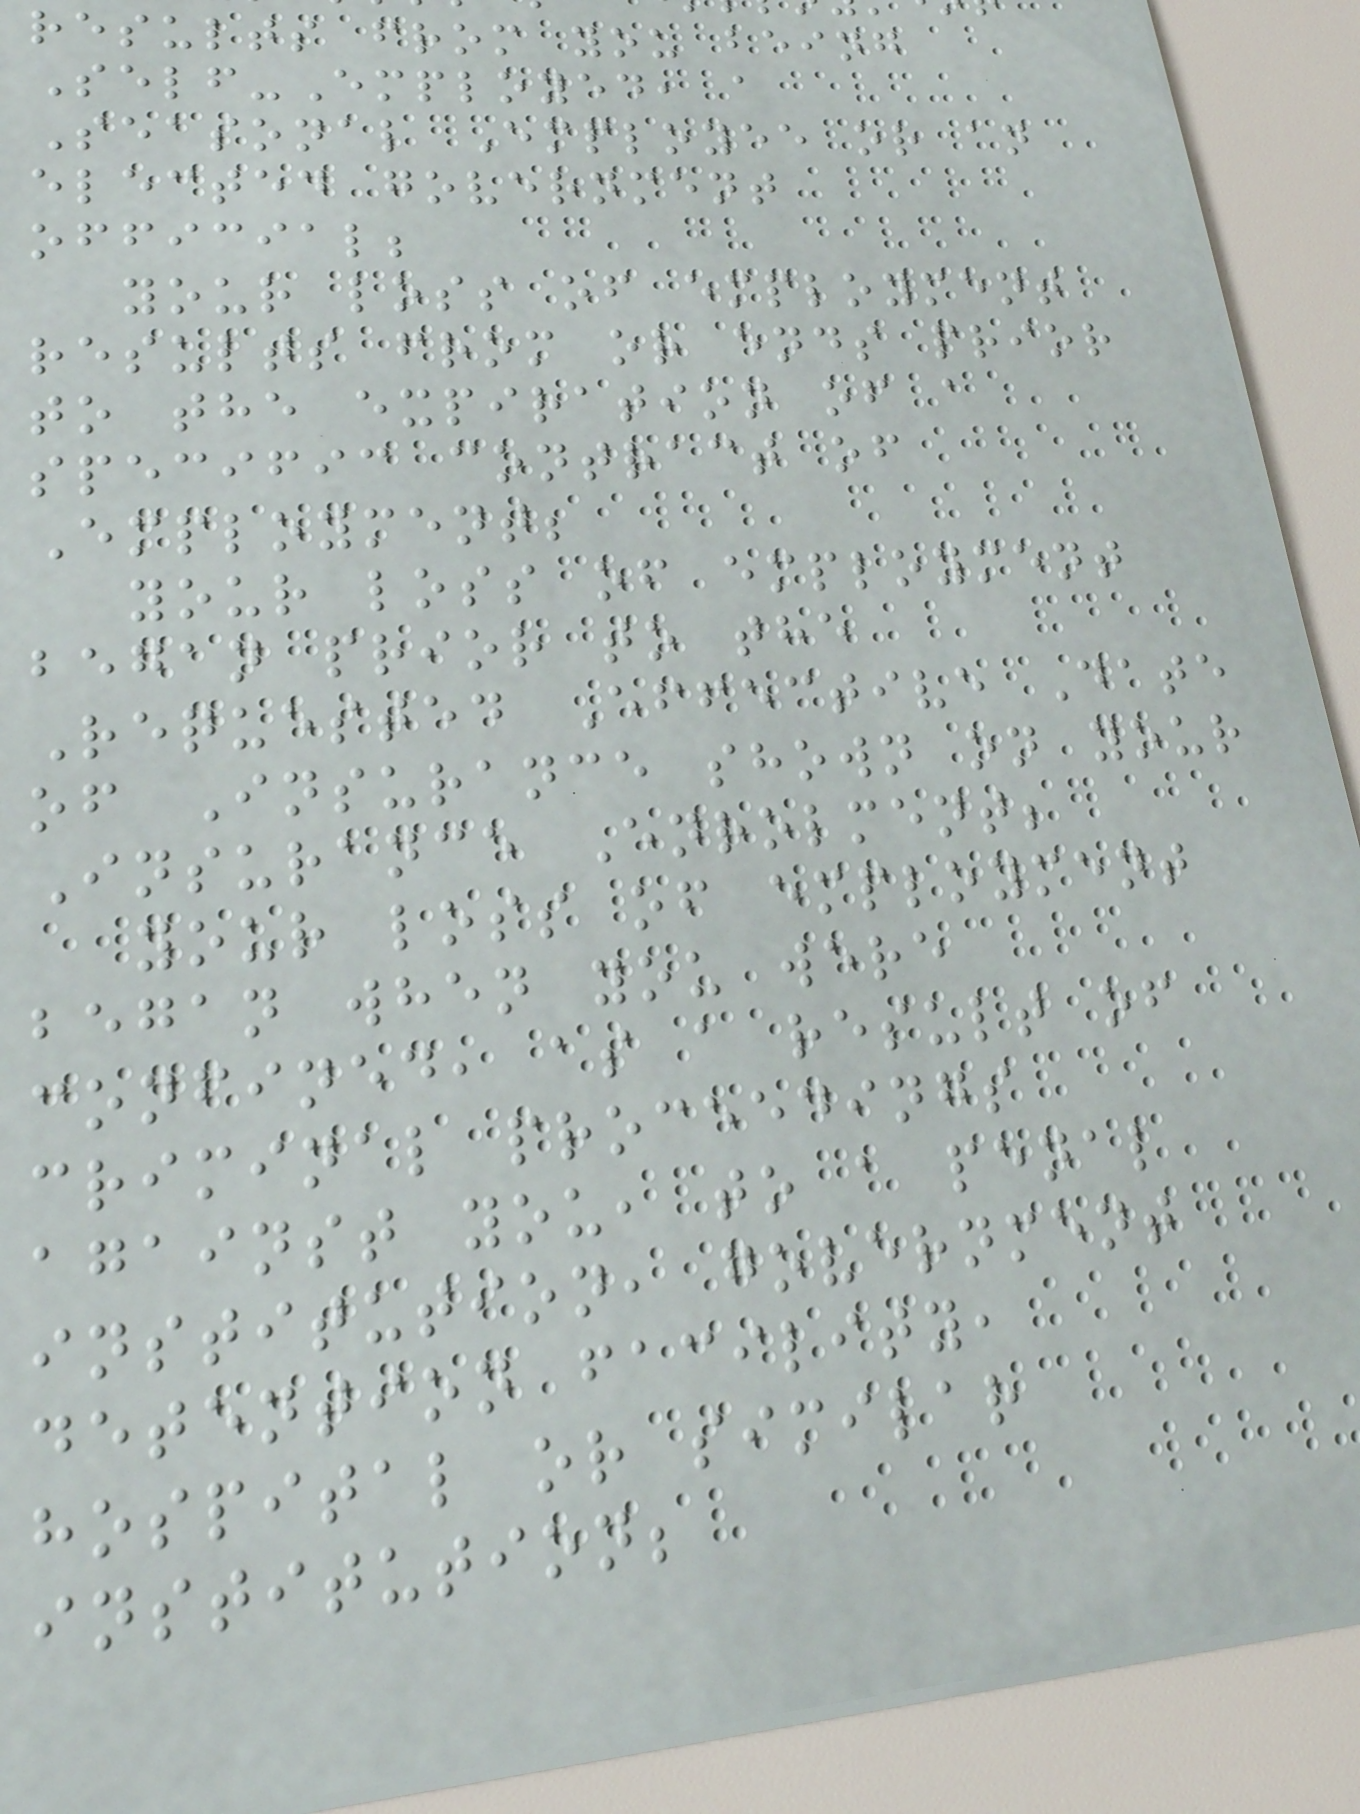results from you being
Self-Employed, a
Seasonal Employee or an
elected government
official;
your loss of employment
results from or ends prior
to the expiration of a
specific contract of
Employment;
your loss of employment
began prior to the
Requested Effective Date
of Insurance shown on your
Insurance Enrolment;
your loss of employment
began when you were
confined, as a result of
criminal proceedings
against you, to a penal
institution, government
detention facility,
hospital or similar
institution;
